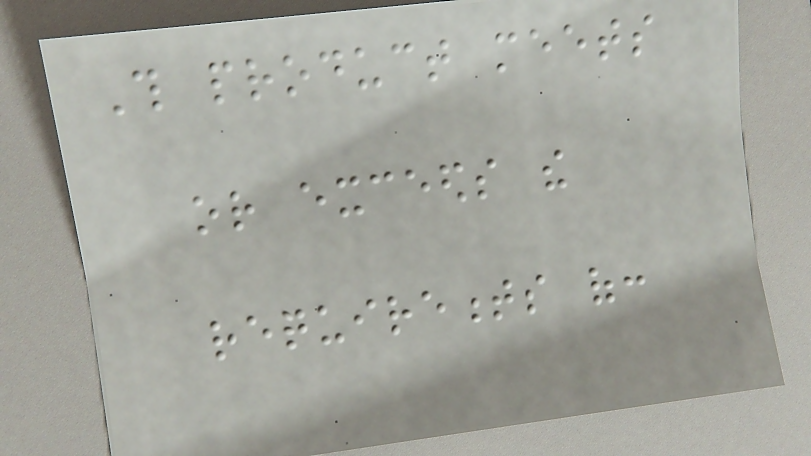This product meets
or exceeds the
requirements of:
